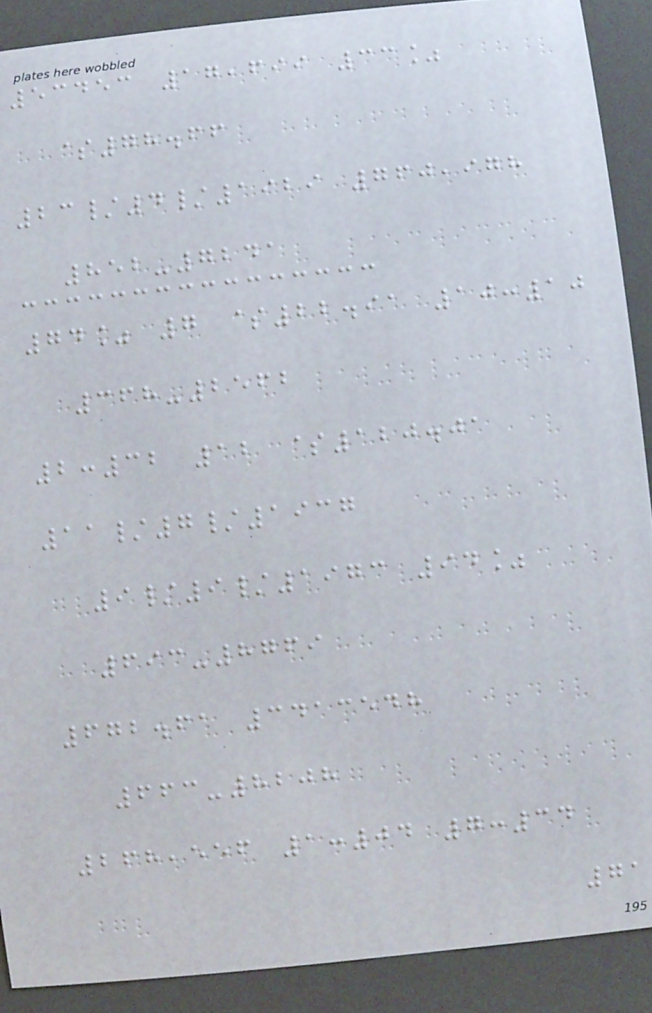53453 17,699 33%
$78.66
23/4/1929 760,978
852-7241
74% 7 $22.91 10:10
368-2562
2:32 12 $120.01
11/7/1937
9/9/1973 94%
693-8769
672.61 3413548
663-8208
268,556 1:04 7:34
71
